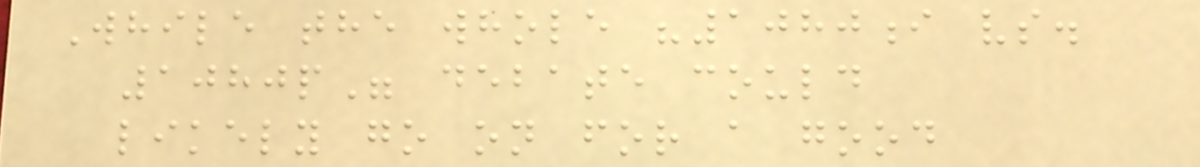While the whole "1080i vs.
1080p" debate could
likely go on for a good
